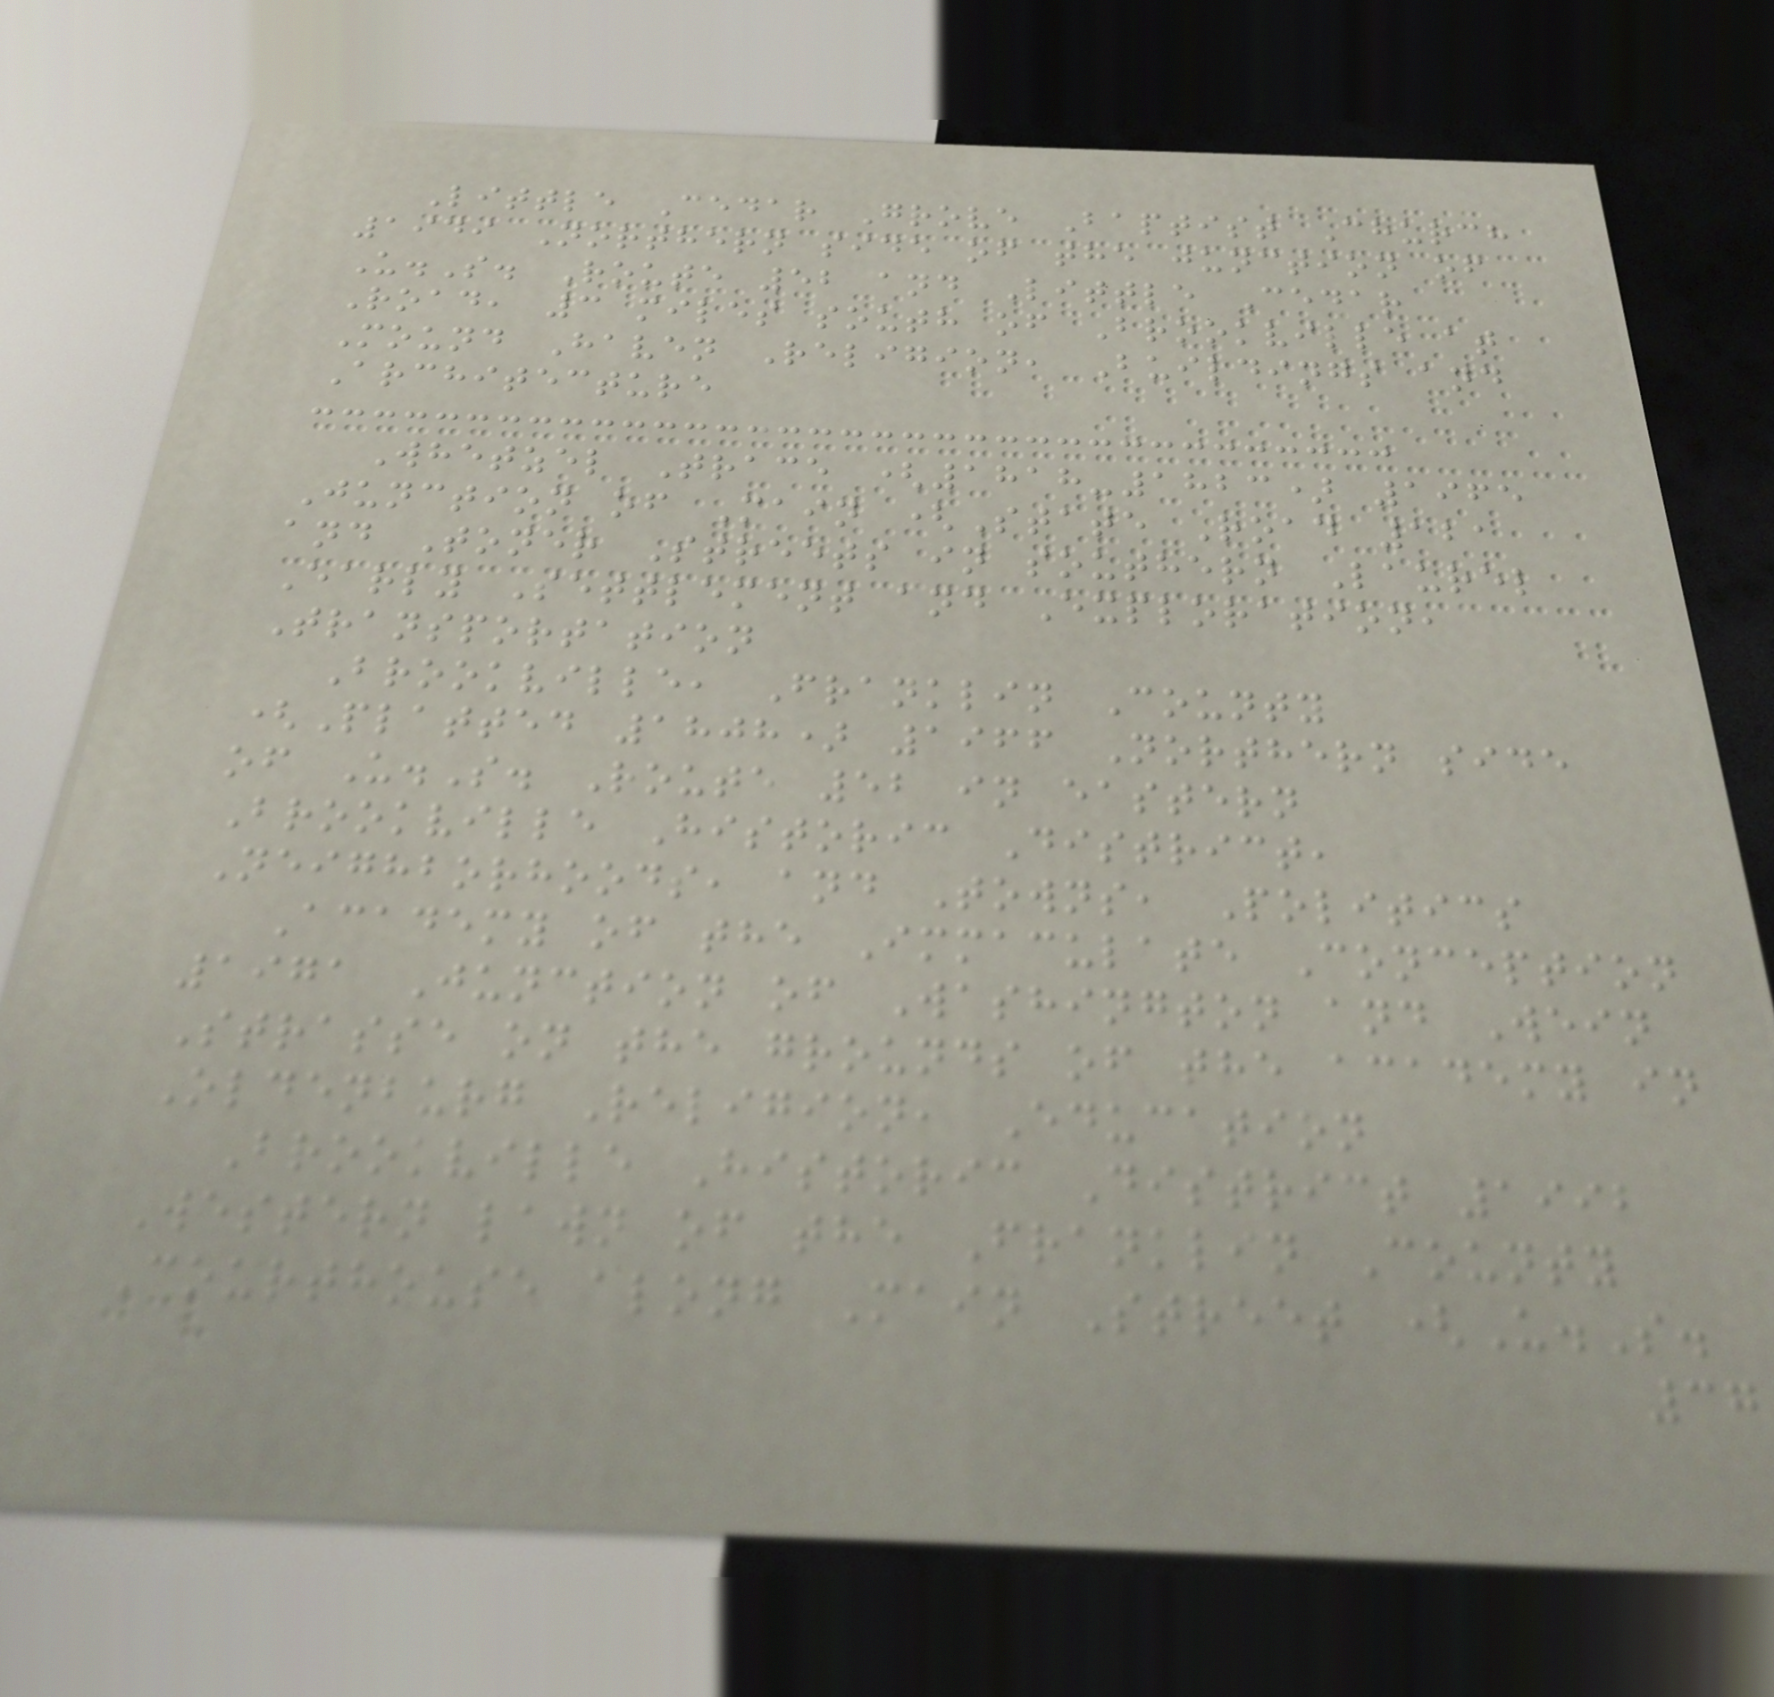Little Cedar Grove Baptist Church
1949 Northern side of the junction of
U.S. Route 52 and Little Cedar
Road, 3 miles south of Brookville at
Mound Haven Religion, Buildings and
Architecture
Whetzel Trace (1818-1823) 1965
Junction of Main (State Road 121
and Toner Streets in southern Laurel
Early Settlement and Exploration,
Transportation
Brookville, Franklin County
(Platted 1808) 1966 Northern side
of U.S. Route 52 in eastern
Brookville Historic District,
Neighborhoods, and Towns, Politics
Academy of the Immaculate Conception
1971 Junction of Washington and Wein
Strasse on the grounds of the academy in
Oldenburg Religion, Education
Brookville Historic District 1992
Western lawn of the Franklin County
Courthouse along Main Street (U.S.
37
